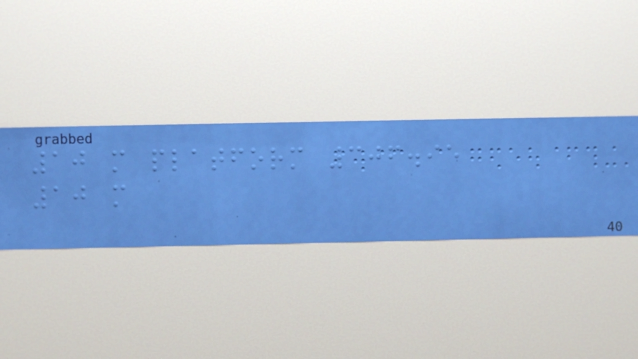10 m platform 306.95
10 m
